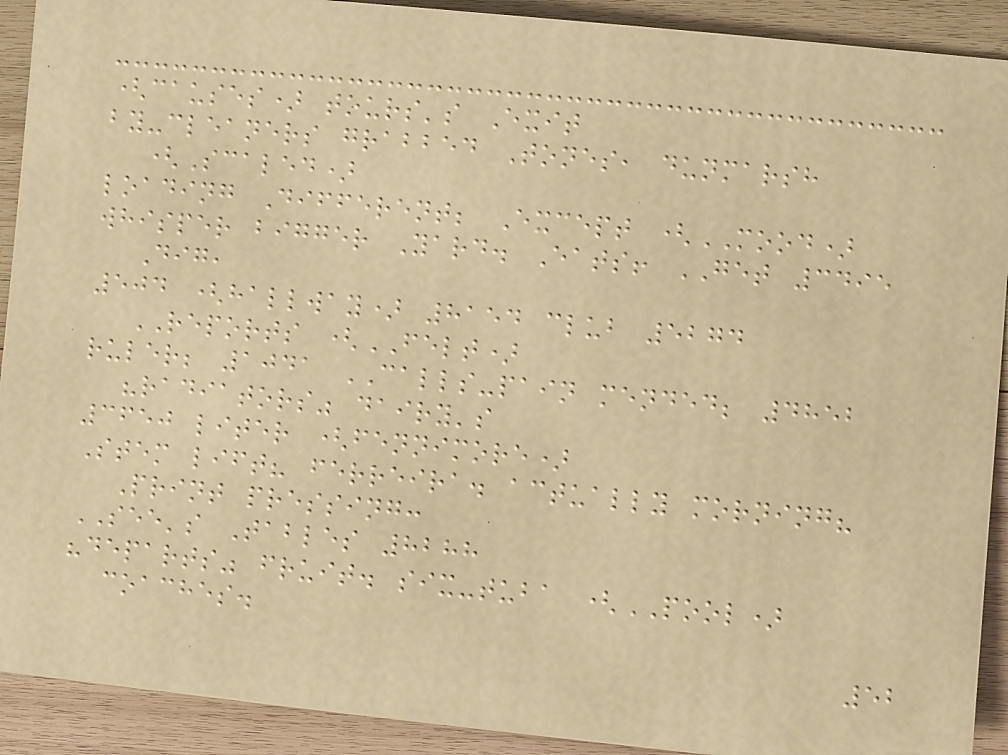(causes) tours's Exit
by-cleaners grabbed Tones, dunmarsh
(Scaled)
loading Different; Except (MOOD)
whisper bigger Yard. Eats! GET 3495
Dig,
504 (hallway) 8154 club 5274
REPORTS (FELT)
ruler; 1041 CALLS-pain mended; 4852
"radiators" dairy's
3650 liter (fennimore)
Stem lift? ferreira. actually morning?
Print pressing:
SEE's Tables 8288
"departs" fruit. six-tuba (POOL)
coaches.
52
